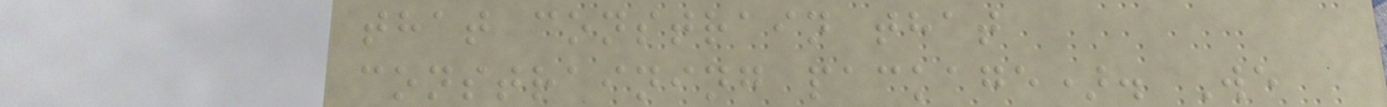that constrain that
constraining package). We
